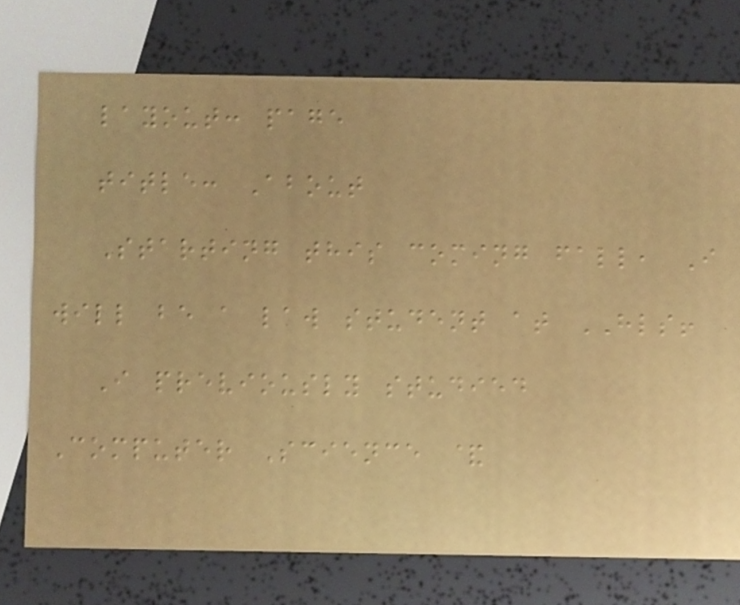layout: page
title: About
Starting this coming fall, I
will be a law student at HLS!
I previously studied
Computer Science &
